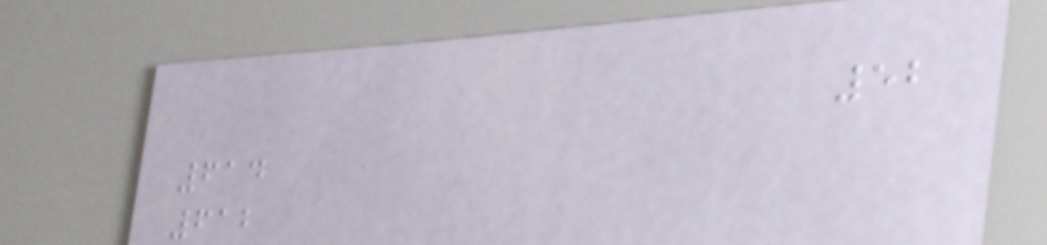52
614
612
